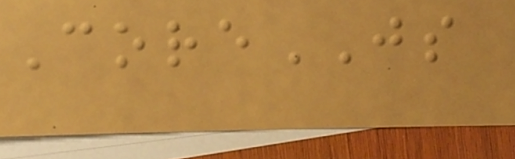CoreJS
